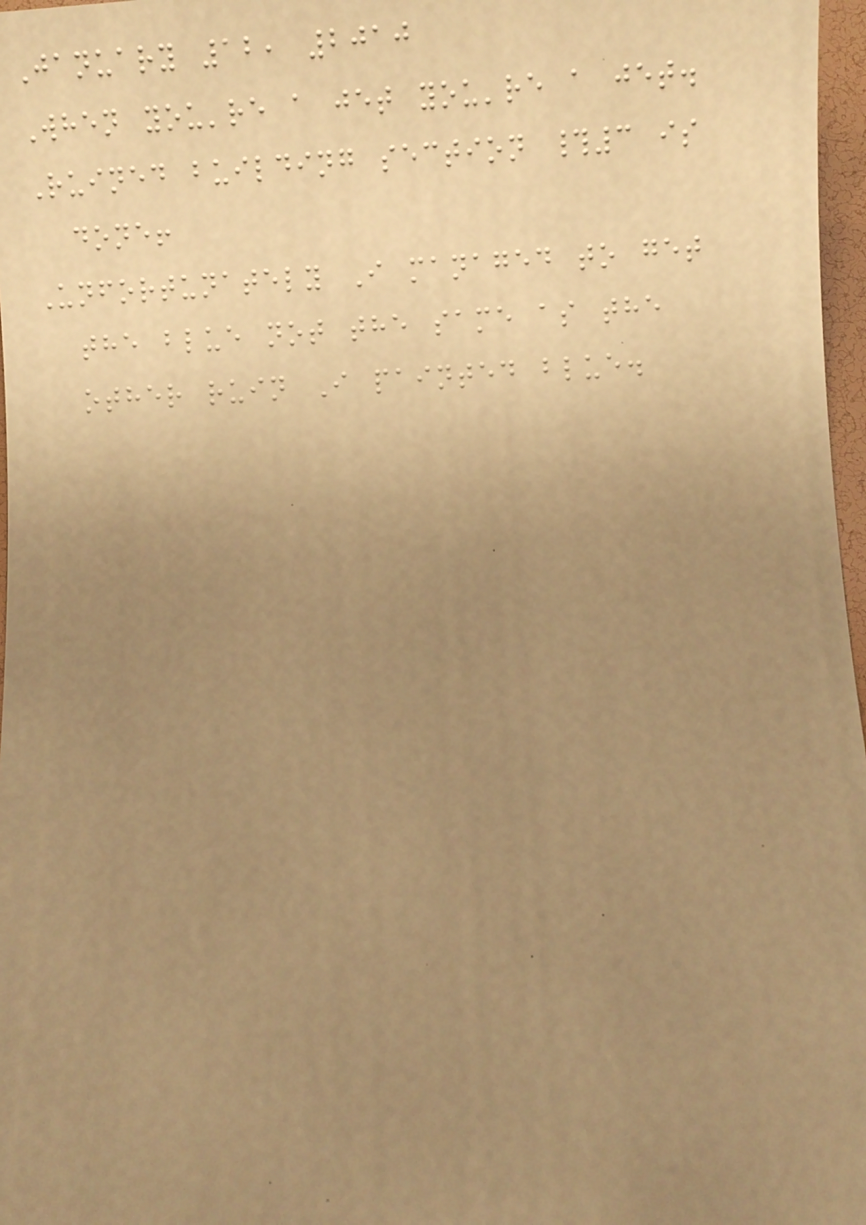January 12, 2010
When you're a jet you're a jet.
Ruined building section #3 is
done!
Unfortunately I managed to get
the blue not the same as the
other ruin I painted blue.
